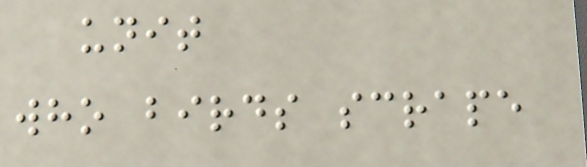unit
who birds scrape
